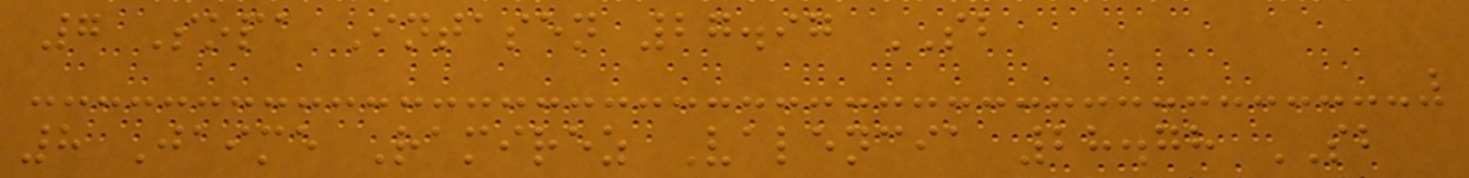7 Sopa Intasen 27.97 SB
8 Jaime Ramirez Valencia 28.78 SB
